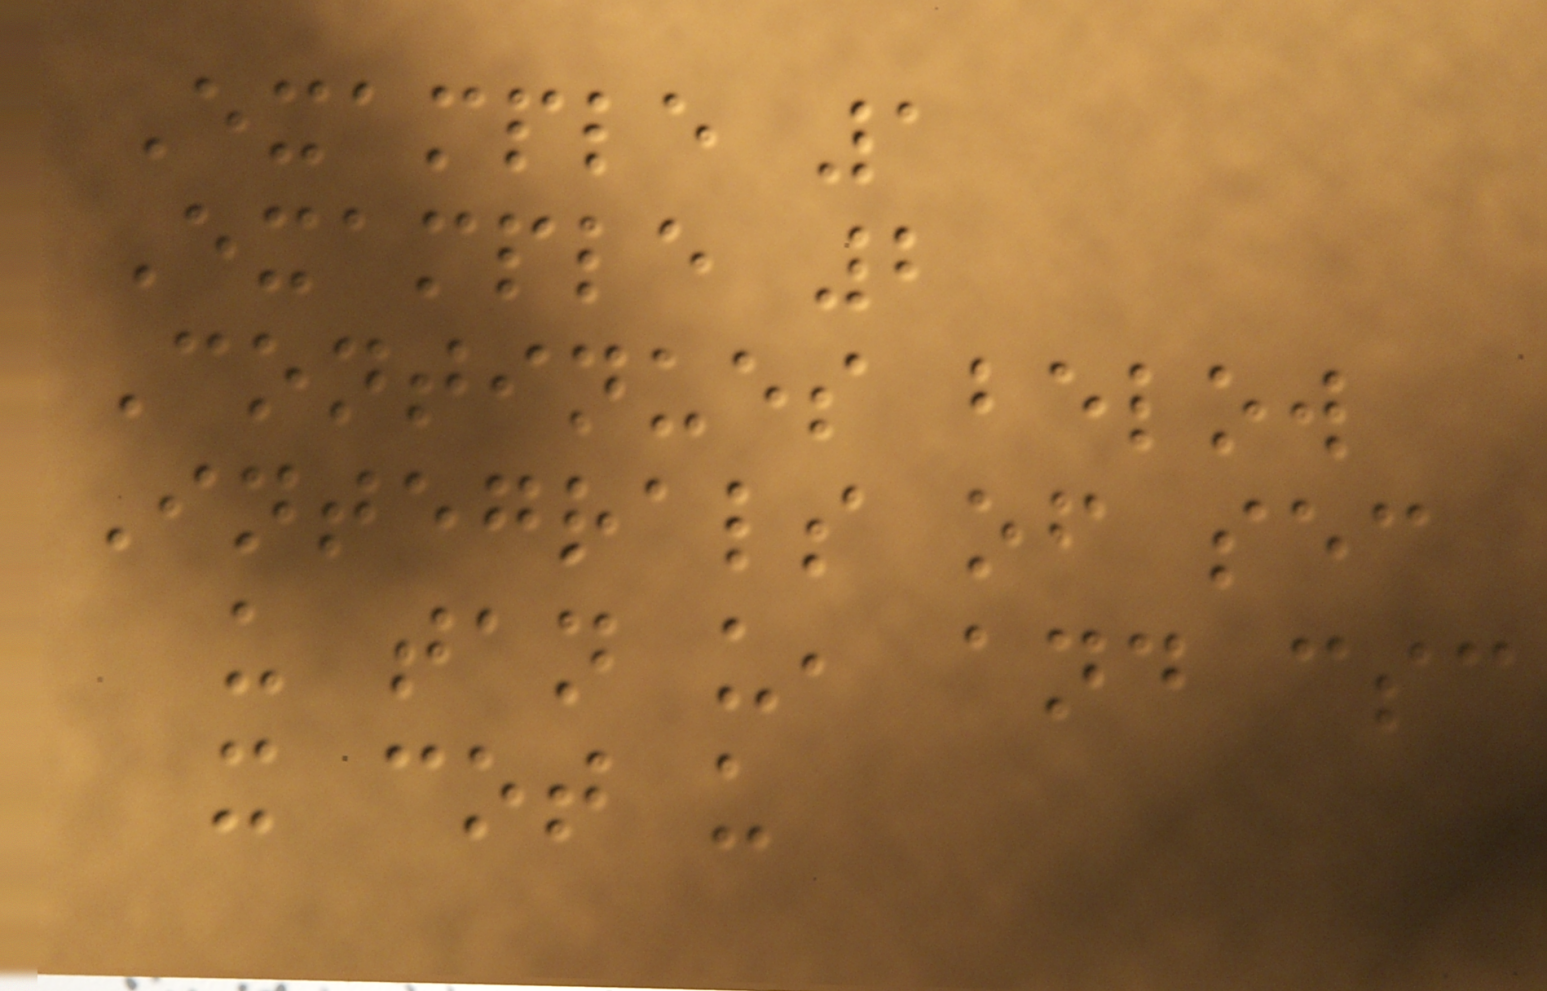Example 1
Example 2
Continues below
Integrals of sec
u tan u, and csc
x cot u
